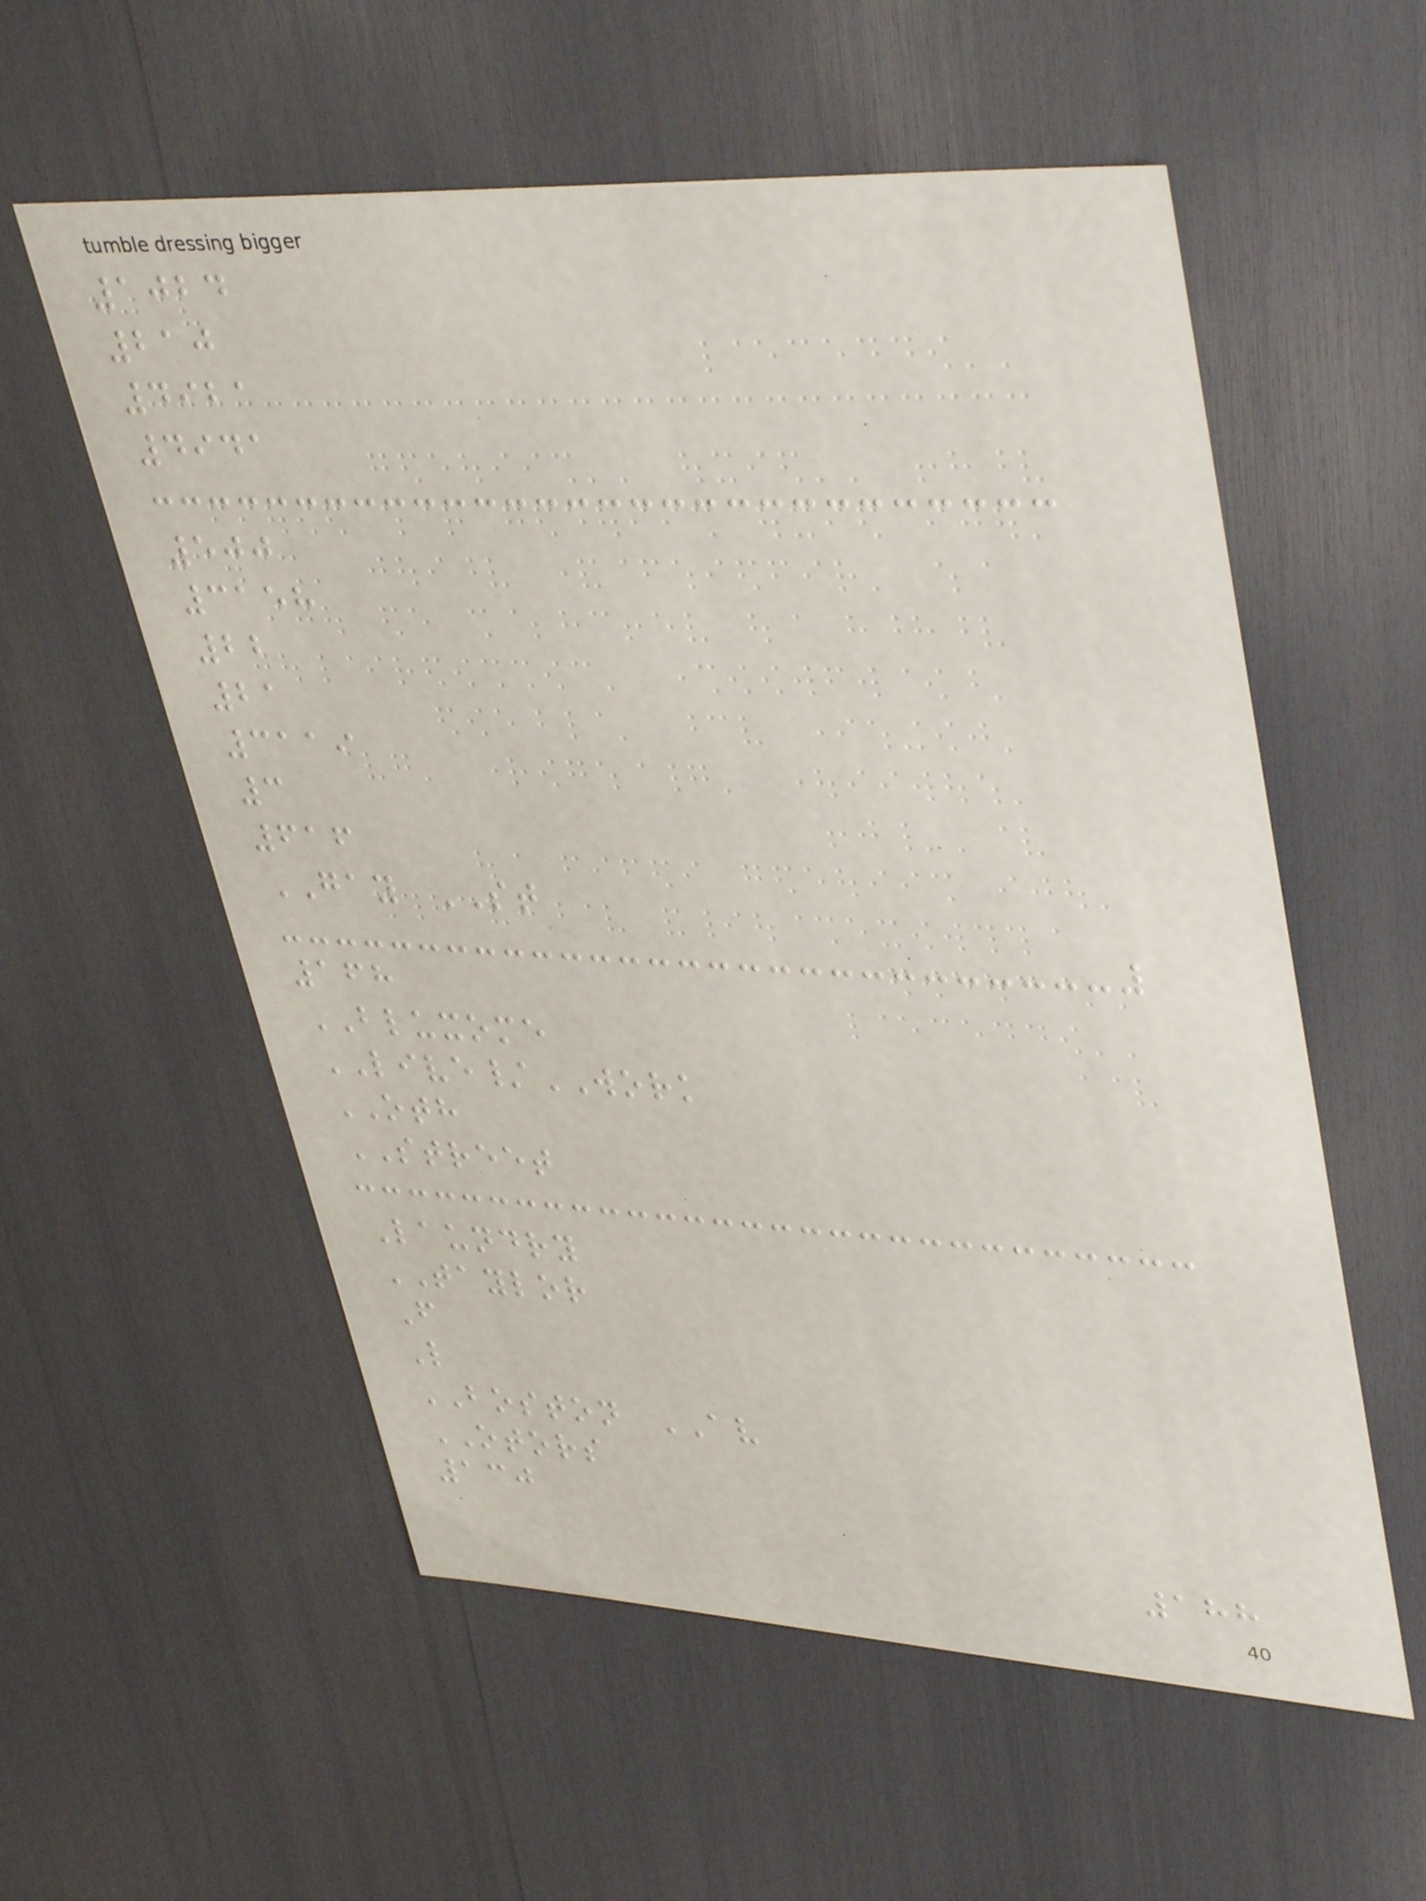1024
210
4921
4941
500
3158
22
21
3119
3
616
GAY ST
168
BLUXOME
LIVE/WORK
OTH
STREET
Laundry
TAYLOR
F
L
BOSTON AV
OTORS
130
188
